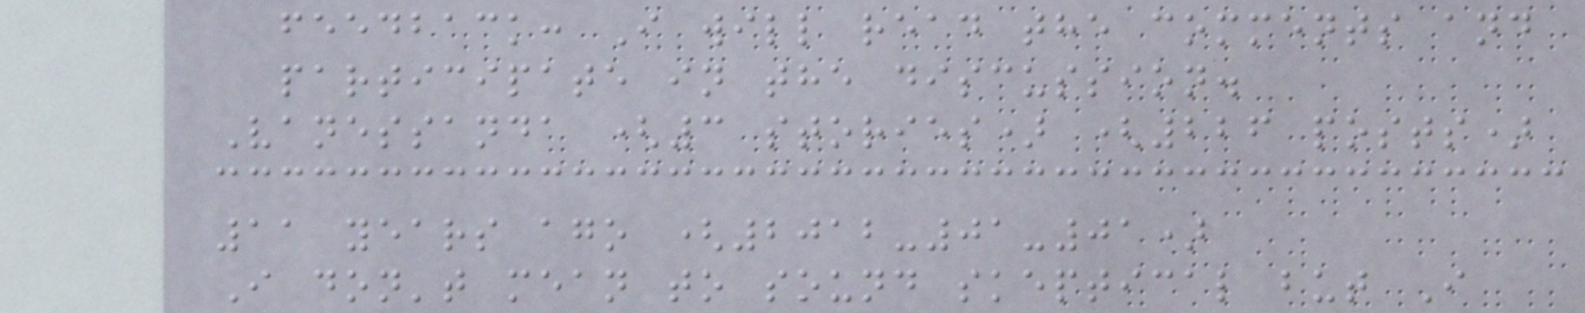feedback: I will read the comments and
participate in the discussion.
Vanessanda (3 stories) (226 posts)
11 years ago (2012-01-01)
I don't mean to sound skeptical but I
